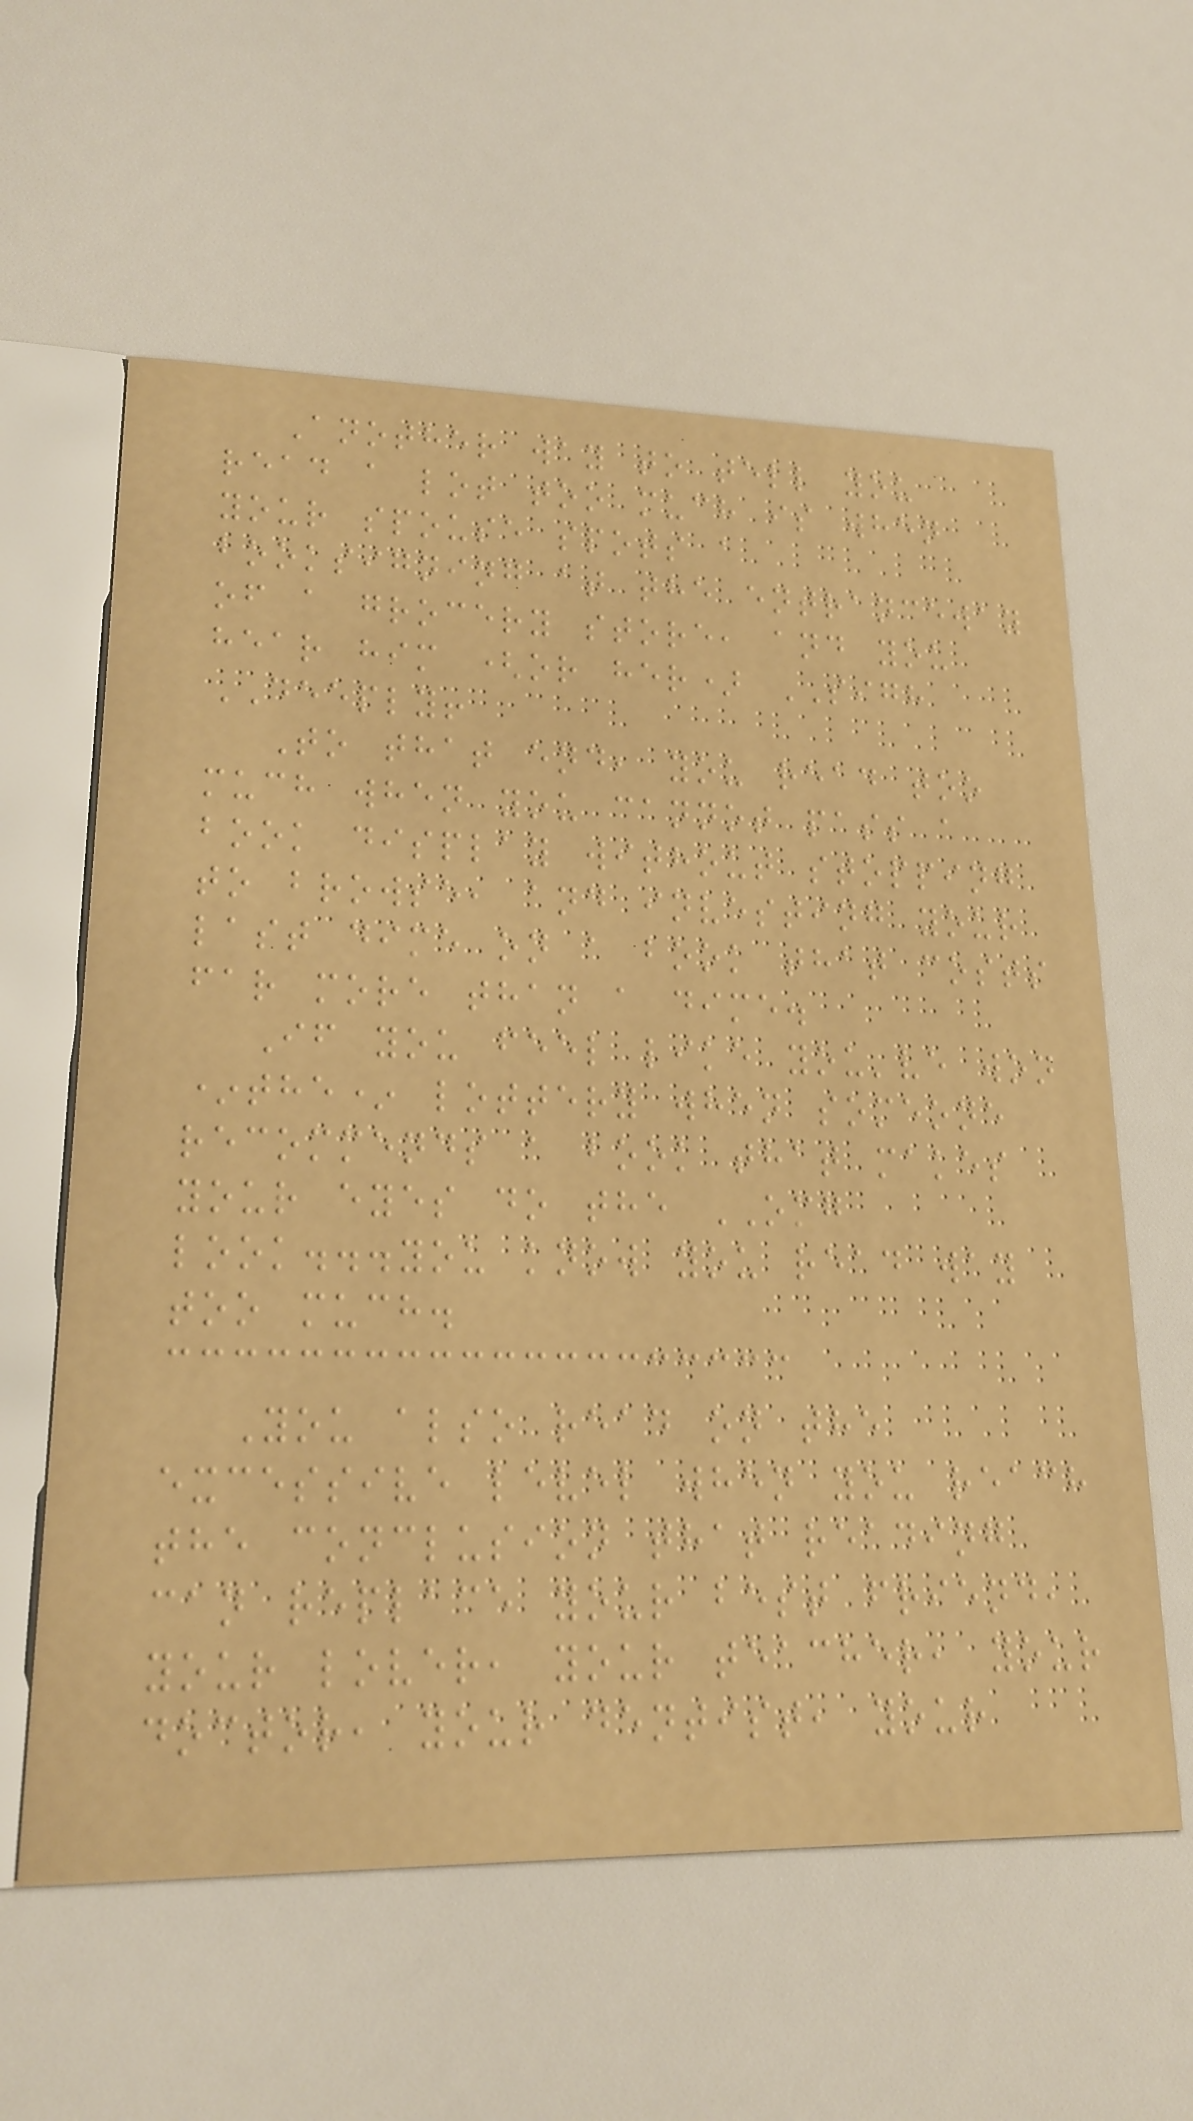Another way to tell you
read a lot too much is when
your spouse spots a
booksigning at the entranceway
of a grocery store, and you
hear him (or her) SIGH
DEEPLY!
To that end, you read too
much when you cannot pass a
book display without stopping
to browse, and investing your
last dime on a book that costs
far more than a dime.
If you feel like you've won
*the* lottery when someone
recommends a book that makes
your eyes do the OMG
look...you know you read way
too much.
You also read on the
excessive level when you reach
the conclusion that reading
can replace your best friend,
your lover, your teacher, your
doctor, your dentist, your
